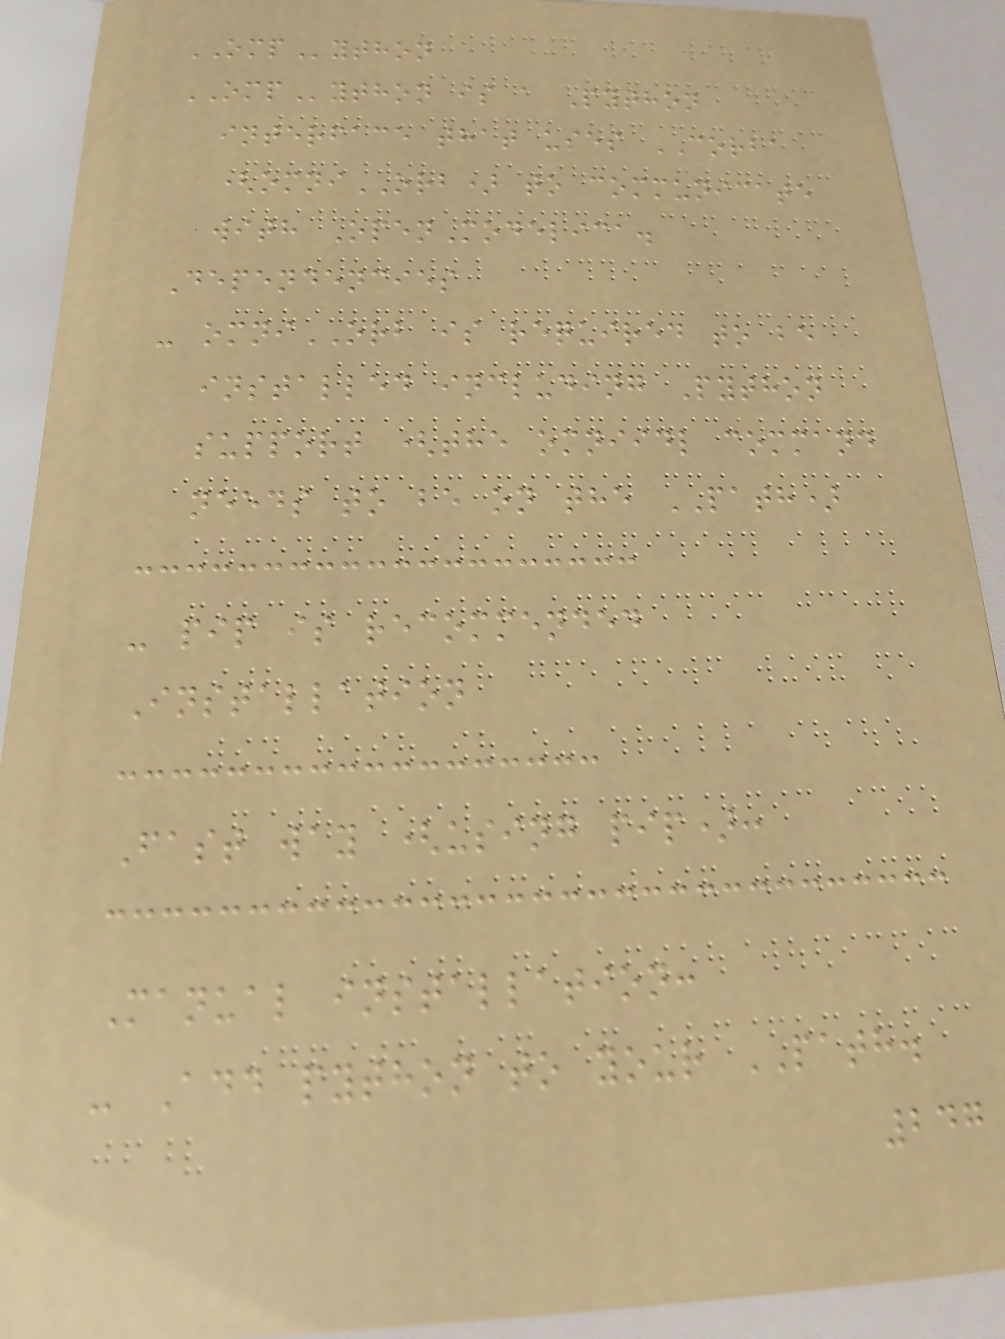OMPython
OMPython is a Python
interface that uses CORBA
(omniORB) to communicate
with OpenModelica.
Dependencies
- omniORB is required to be
installed including Python
support (the omniidl command
needs to be on the PATH)
- pip is recommended
Installation
Fast way (using pip):
Manual installation:
- Add python to your PATH.
247
